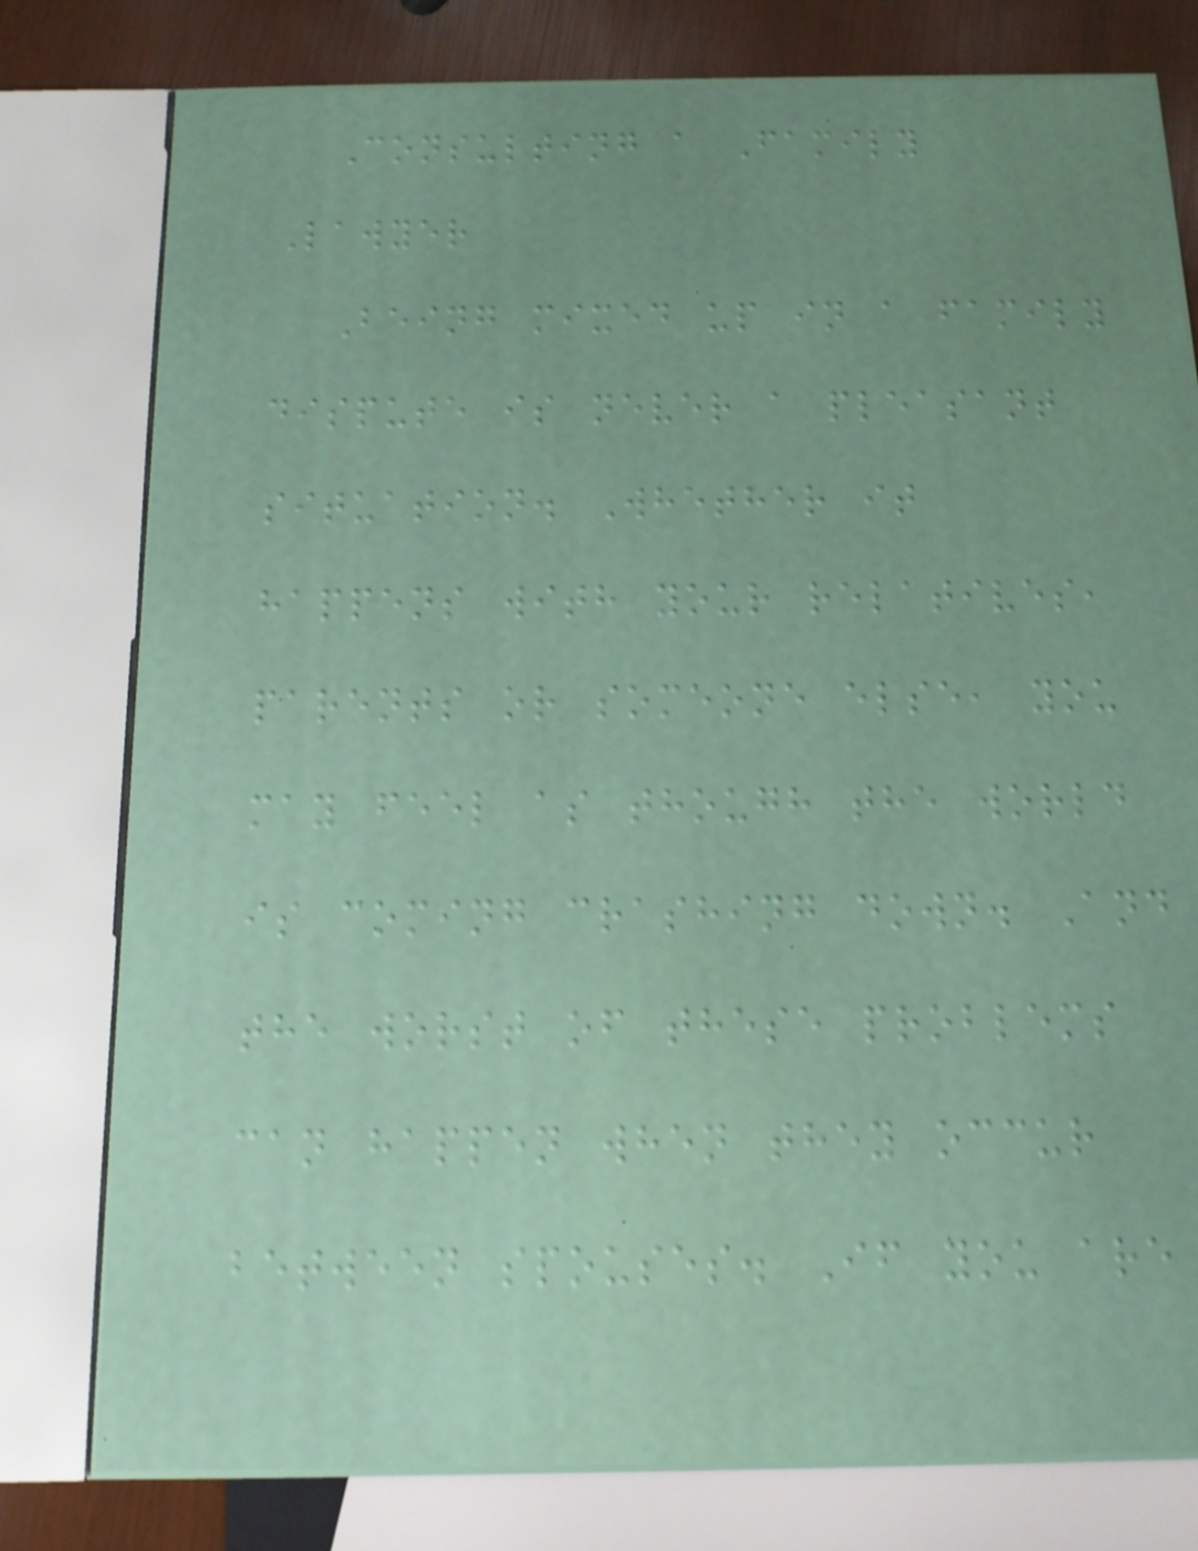Consulting a Family
Lawyer
Being mixed up in a family
dispute is never a pleasant
situation. Whether it
happens with your relatives,
parents or someone else, you
may feel as though the world
is coming crashing down. And
the worst of these problems
can happen when they occur
between spouses. If you are
